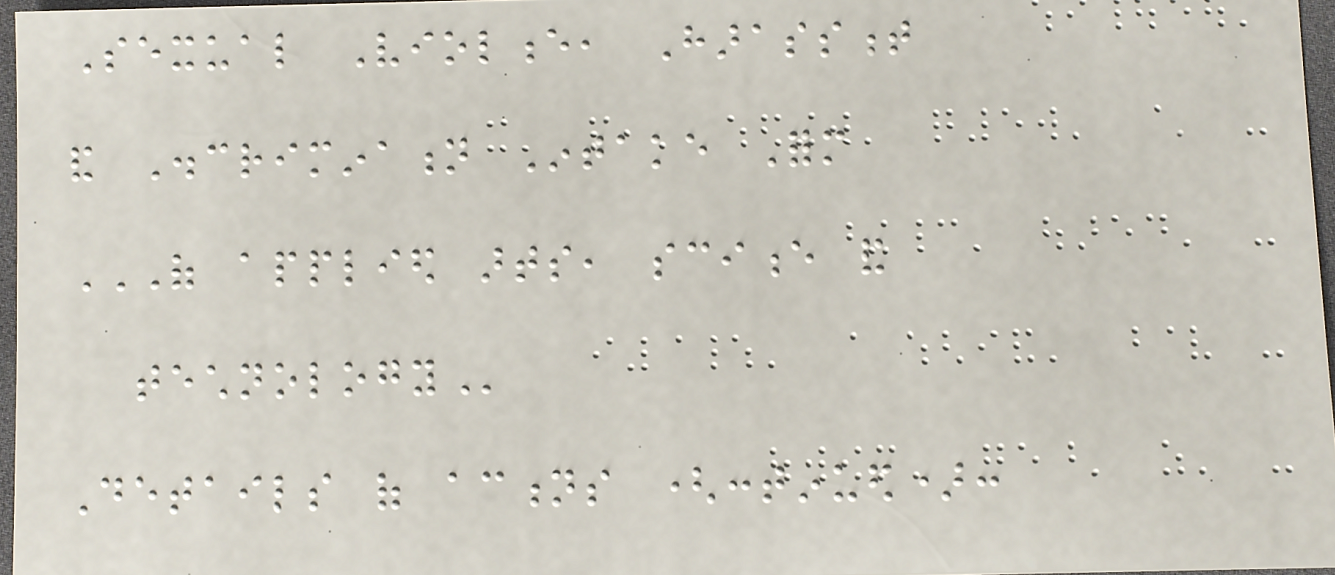Sexual Violence, Harassment
and Discrimination Intake Form
OF APPLIED ARTS, SCIENCE AND
TECHNOLOGY
Details of actions (continued):
